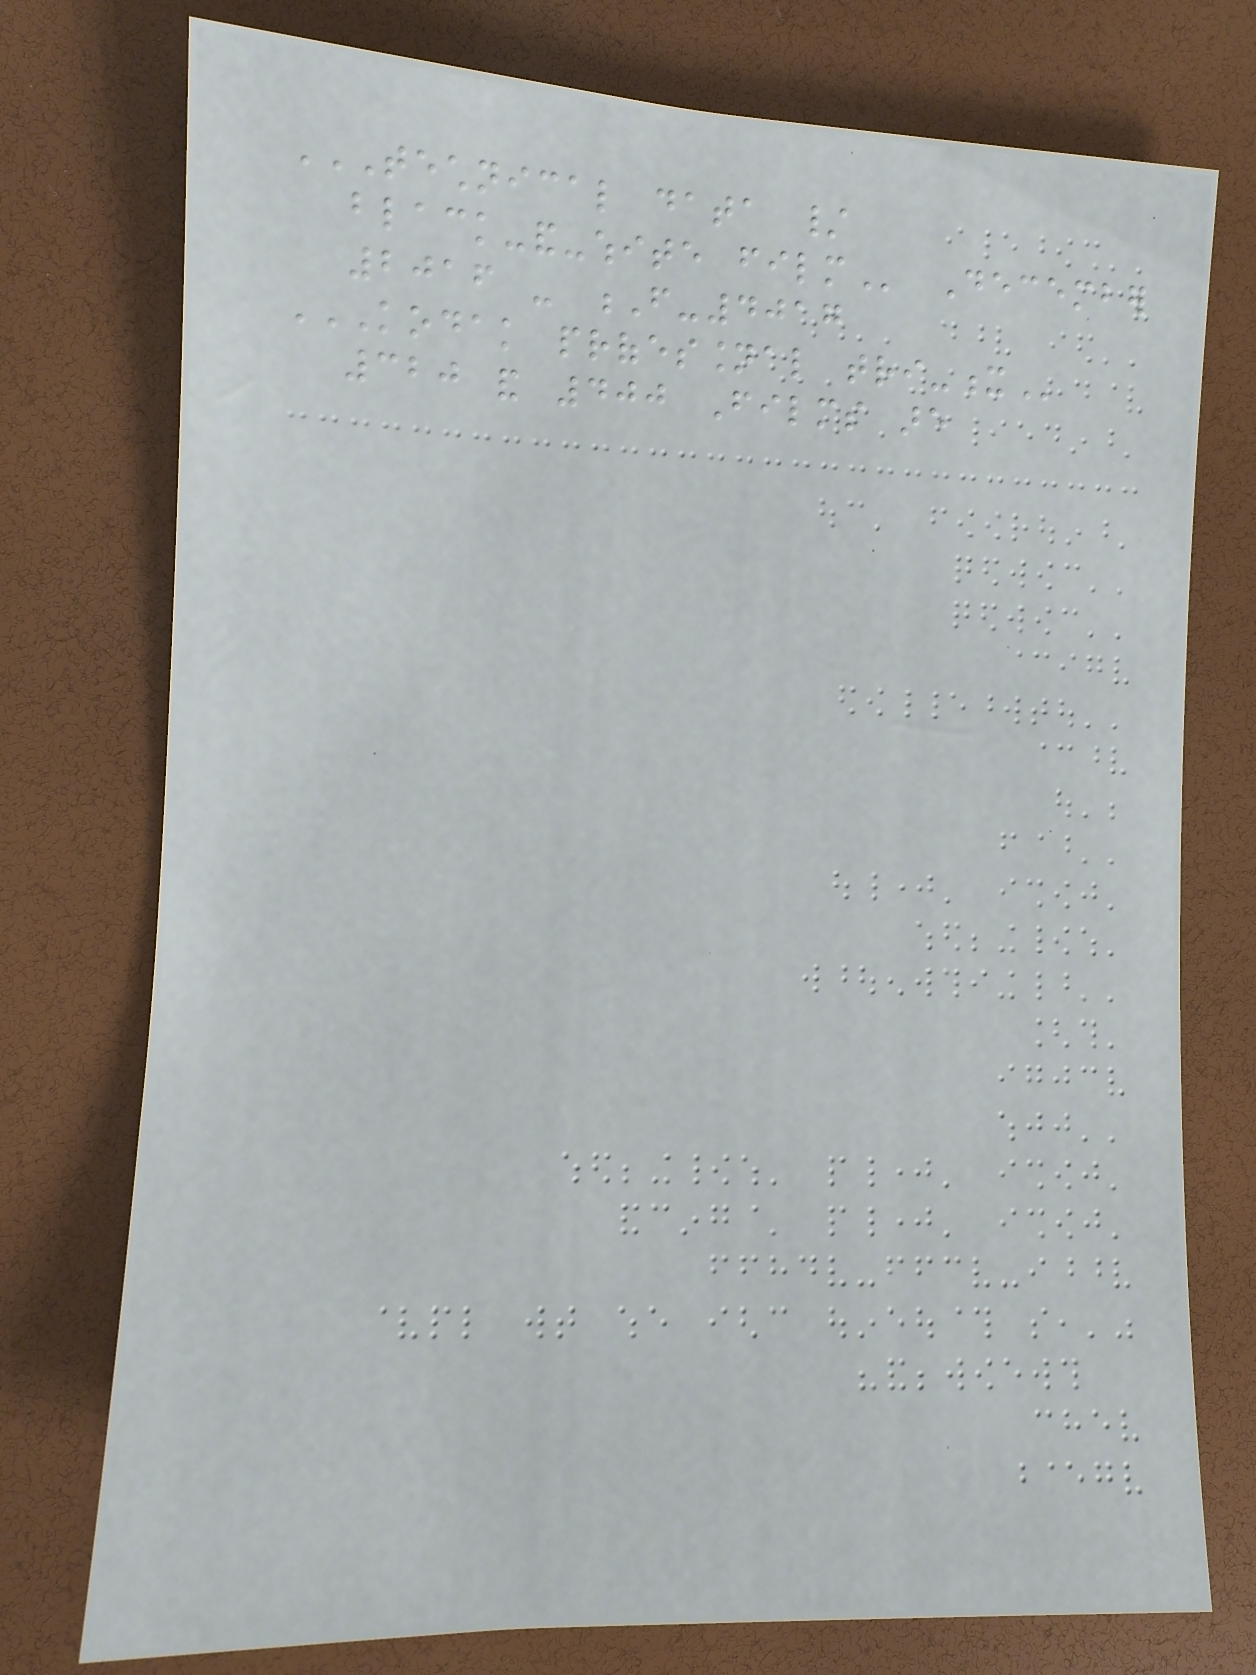TECHNICAL DATA /
BLACK-AND-WHITE FILM December
2016 - F-4017
KODAK PROFESSIONAL TRI-X
320 and 400 Films are
